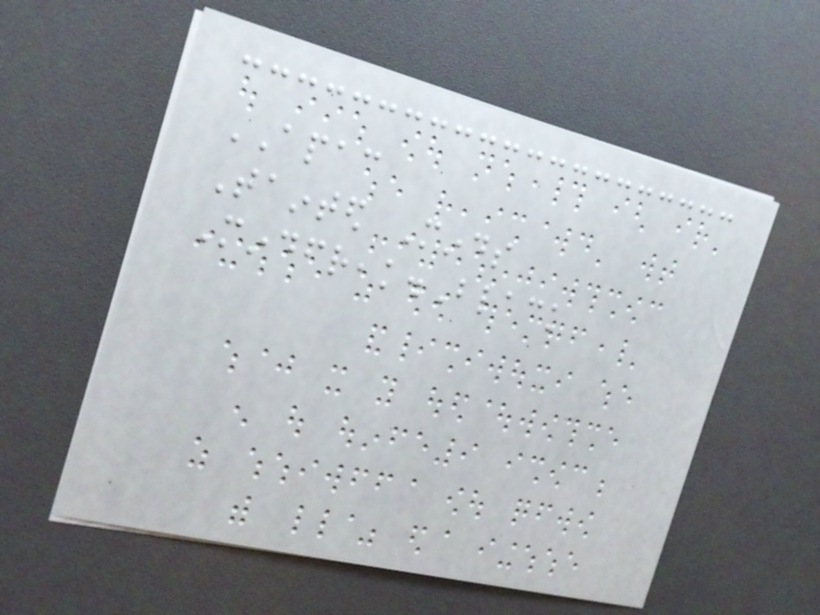APAC
Tainted Minds
Mindfreak.Black
